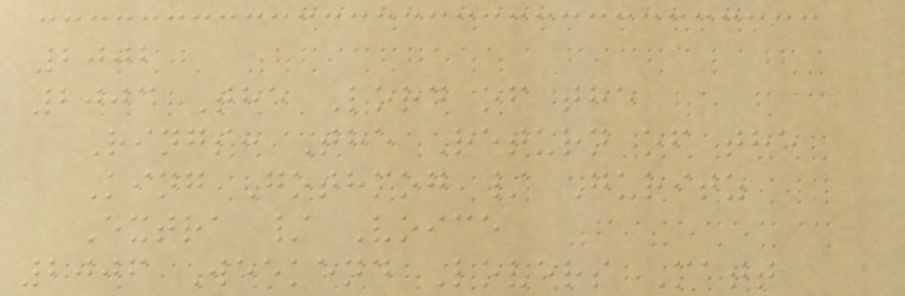2002
2003 The Lord of the
Rings: The Return of the
King Gothmog / Guritz
Extra / Voice
2006 Weekend Lovers Matt
